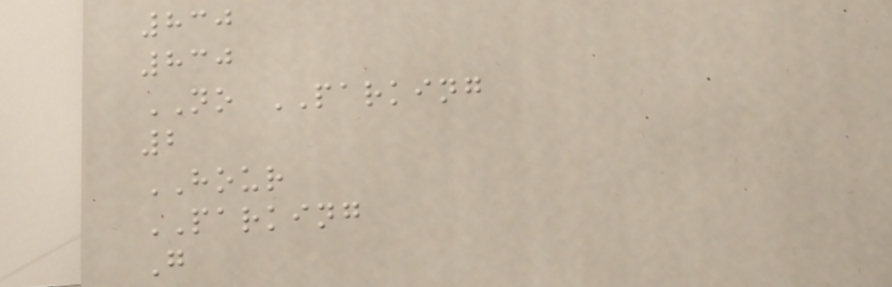830
830
NO PARKING
2
HOUR
PARKING
G
